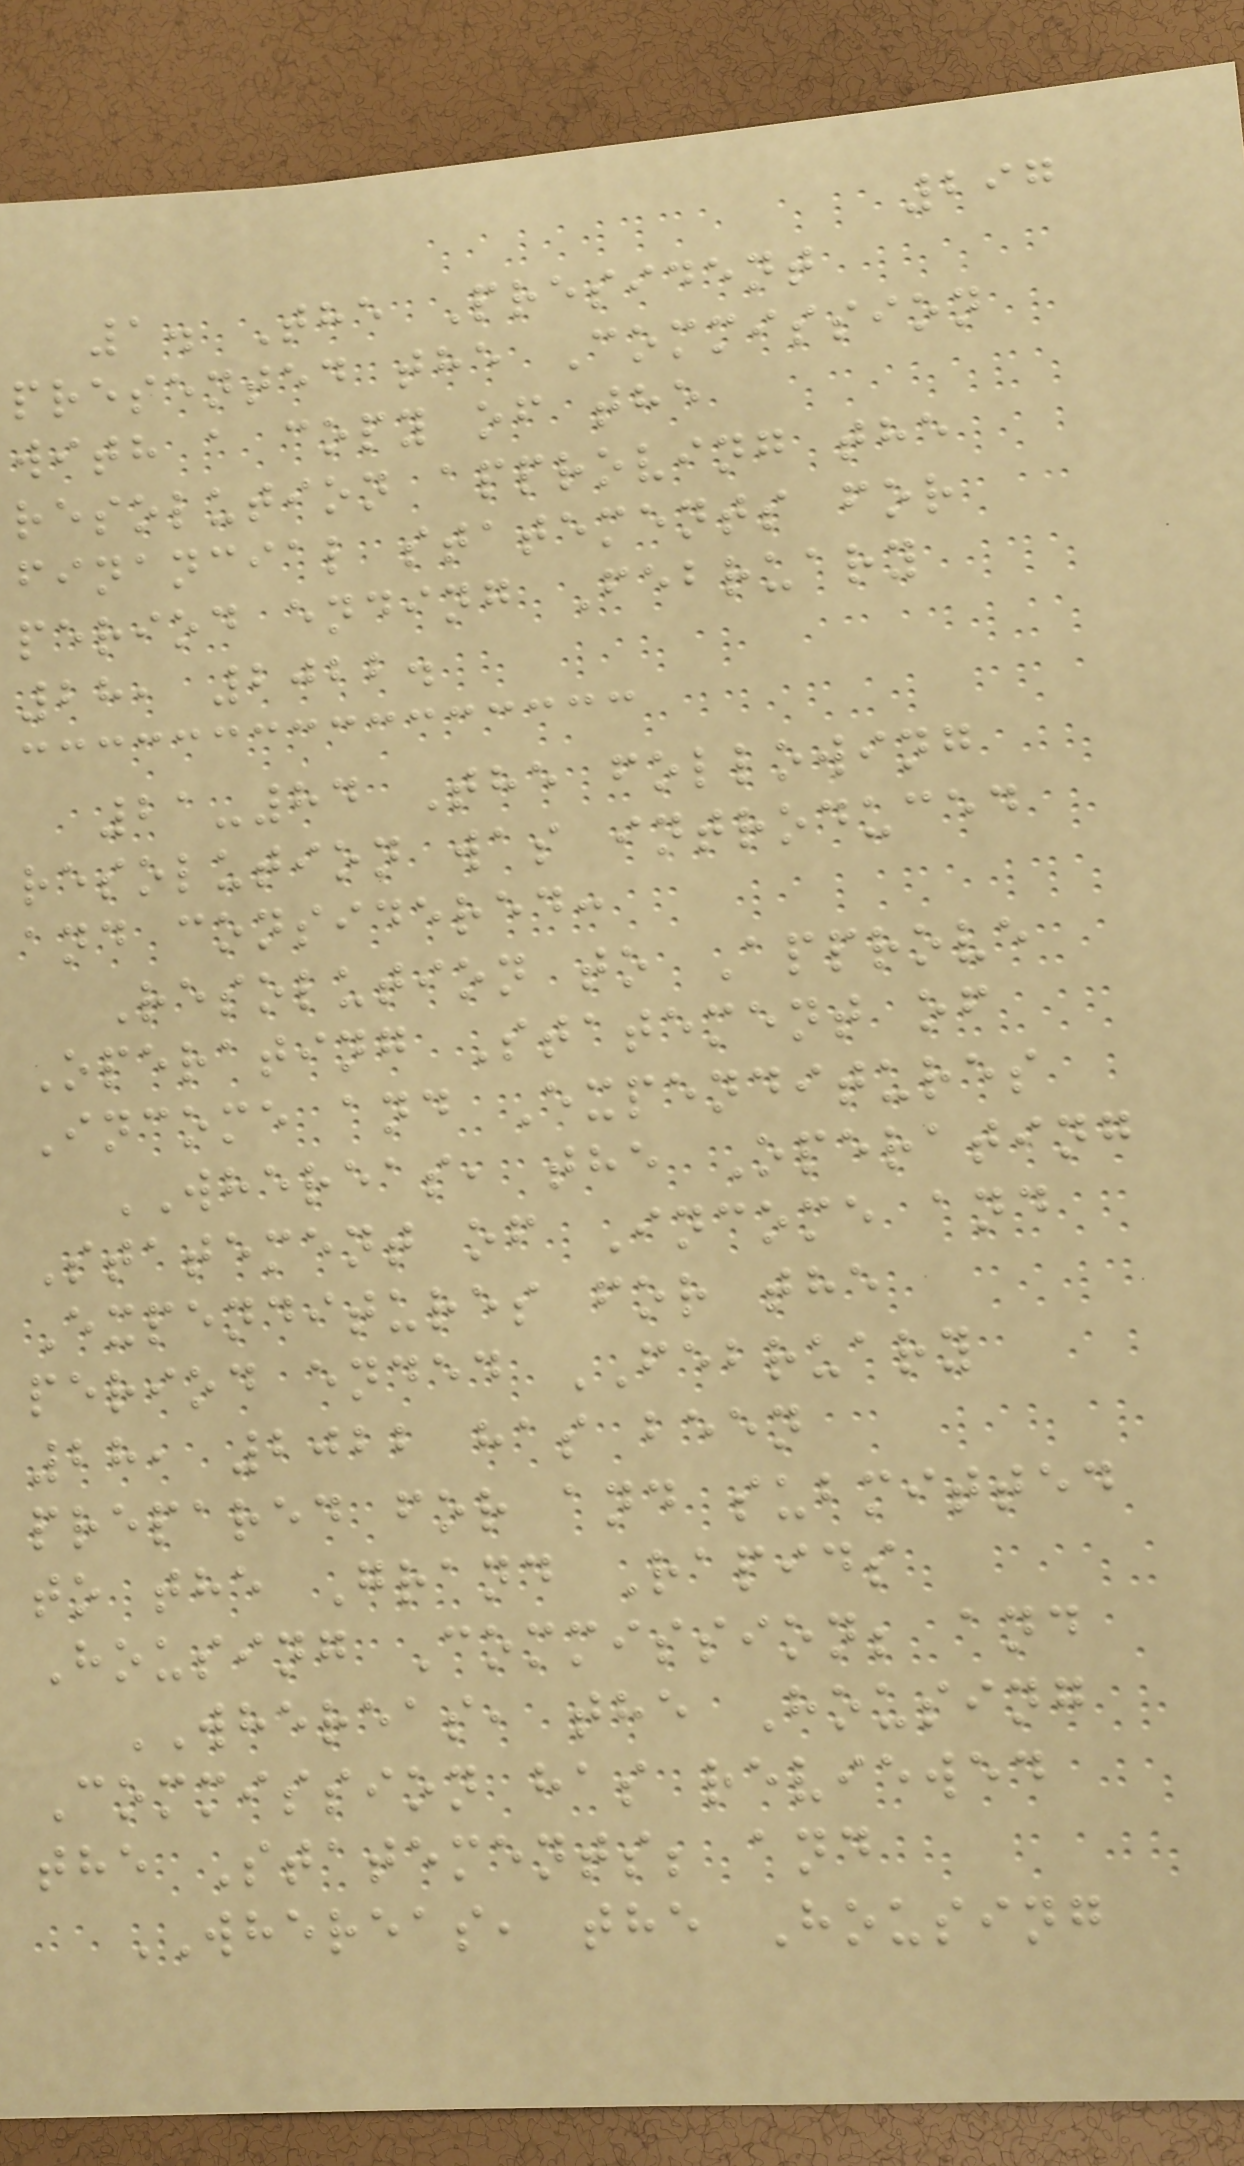297
1. The President
presented the Commission
with a copy of the
resolution approving the
financial statements for
period ending February
28, 2022.
21-84 The following
resolution was introduced
and considered:
Resolution to Approve
Operating Statement of
Income and Expenditures
WHEREAS, the Operating
Statement of Income and
Expenditures for the
period ended FEBRUARY
28, 2022 has been
prepared for and submitted
to the Grand Rapids
Housing Commission; and
WHEREAS, the Housing
Commission has reviewed
the Statements; and
WHEREAS, the Housing
